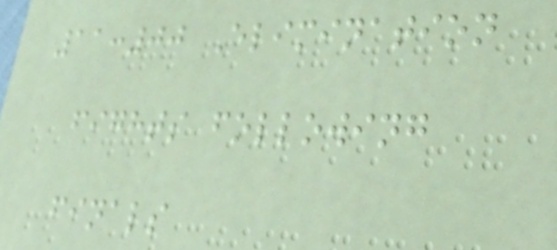11:00 Elimination
fights following
finals
